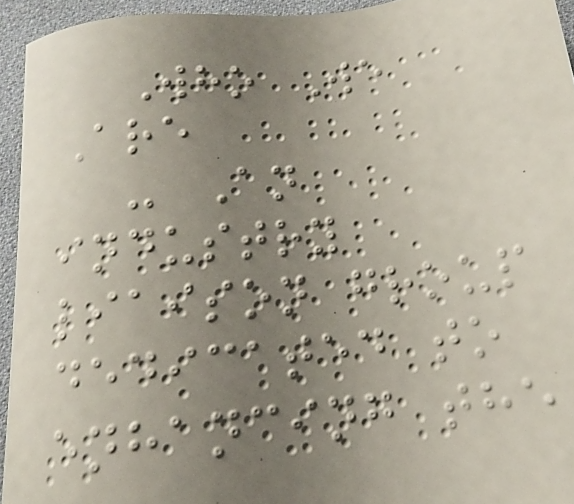Who We
Are
- An
industry
liaison group
dedicated to
enhancing the
